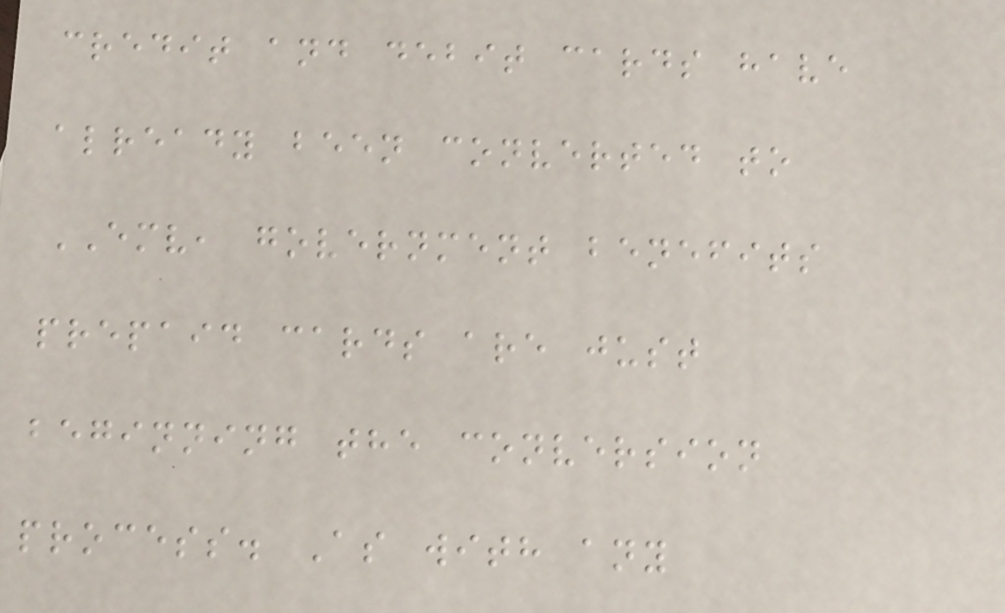credit and debit cards have
already been converted to
EMV, government benefits
prepaid cards are just
beginning the conversion
process. As with any
